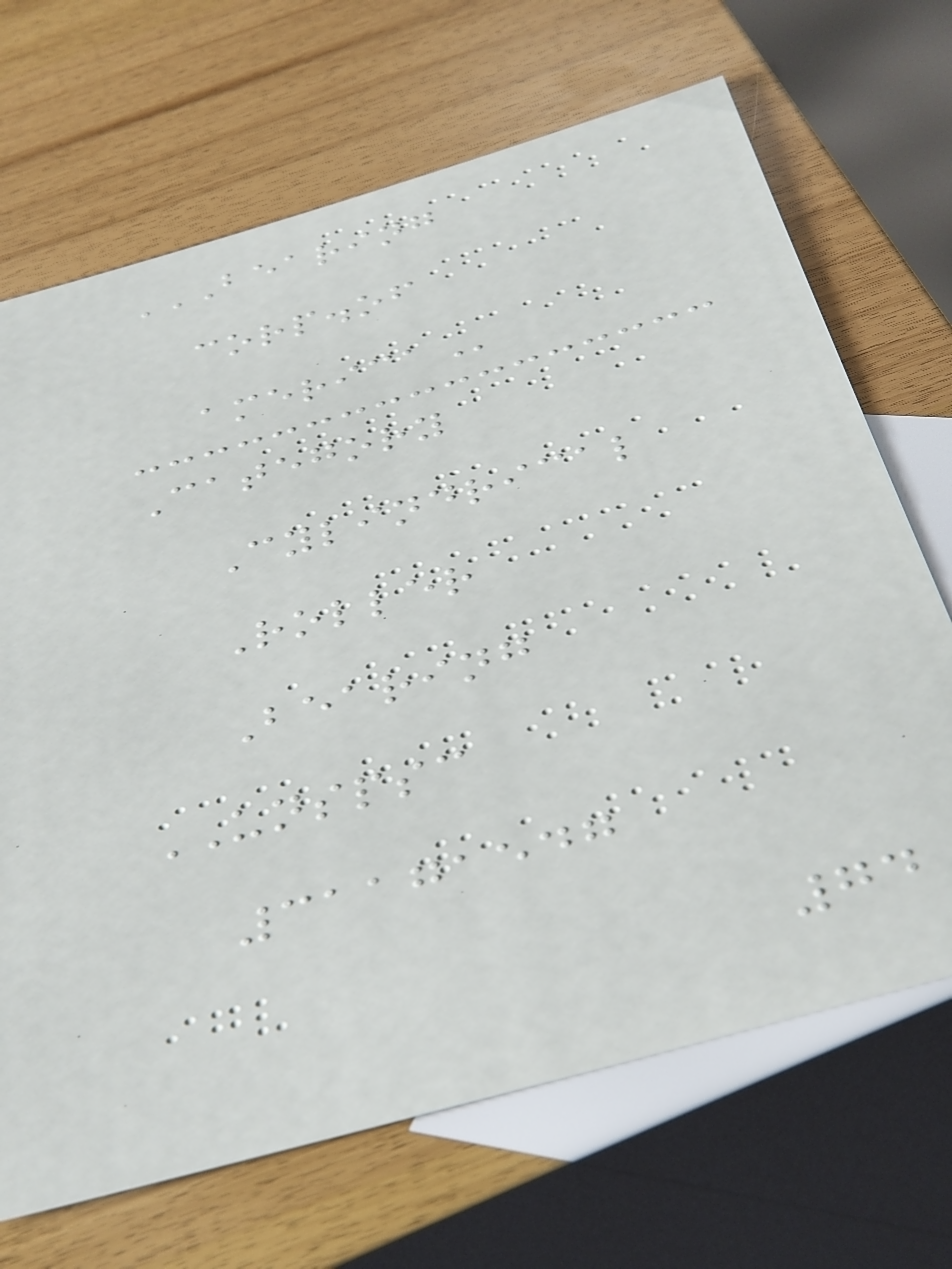BEARING
CORP.OF
AMERICA
Category
Cylindrical
Roller
Bearing
UNSPSC
31171547
74
